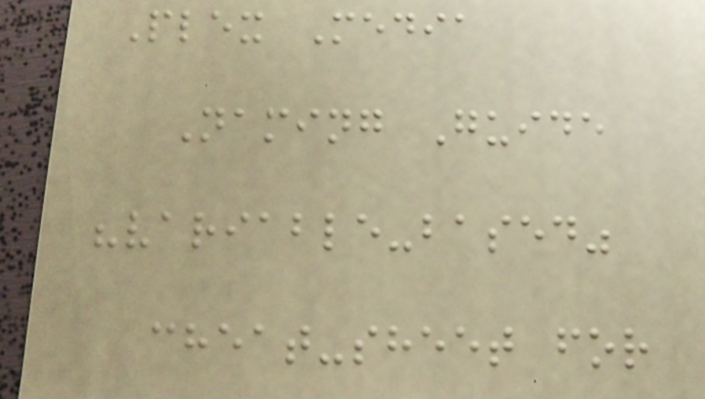Plex Media
Naming Guide
"variable-based"
cheat-sheet for
